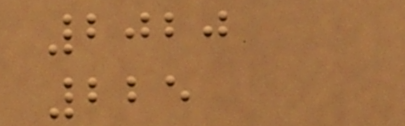2020
225
